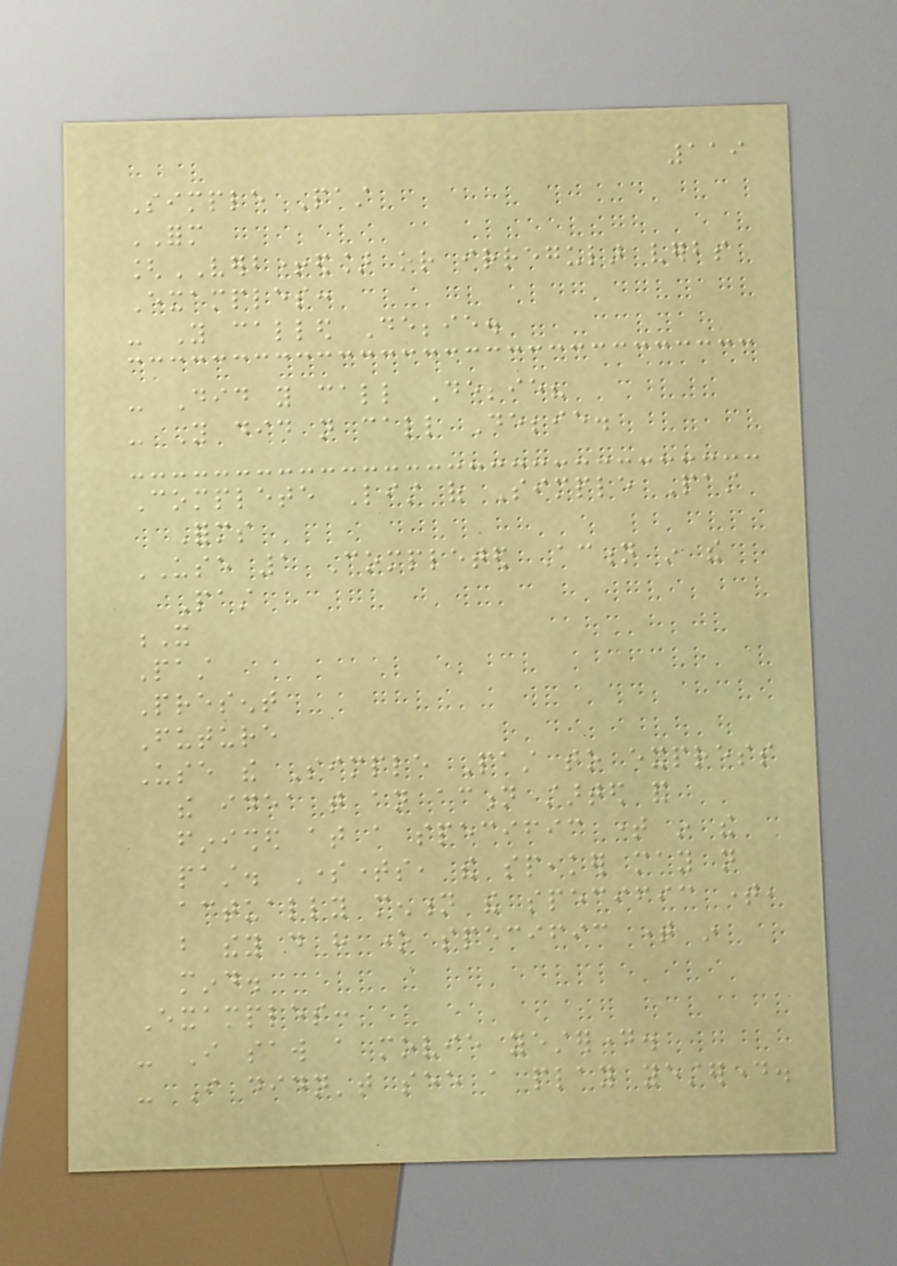119
Simple Past
FORM
[VERB+ed] or irregular verbs
Examples:
- You called Debbie.
- Did you call Debbie?
- You did not call Debbie.
Complete List of Simple Past
Forms
USE 1 Completed Action in the
Past
X
Past
Present
Future
Use the Simple Past to express
the idea that an action started and
finished at a specific time in the
past. Sometimes, the speaker may not
actually mention the specific time,
but they do have one specific time in
mind.
Examples:
- I saw a movie yesterday.
- I didn't see a play yesterday.
